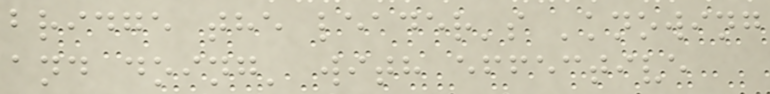bridge the leader's 'knowing
and doing' with effective
